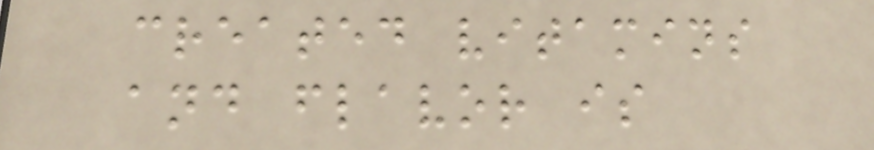created vitamins
and flavor is
